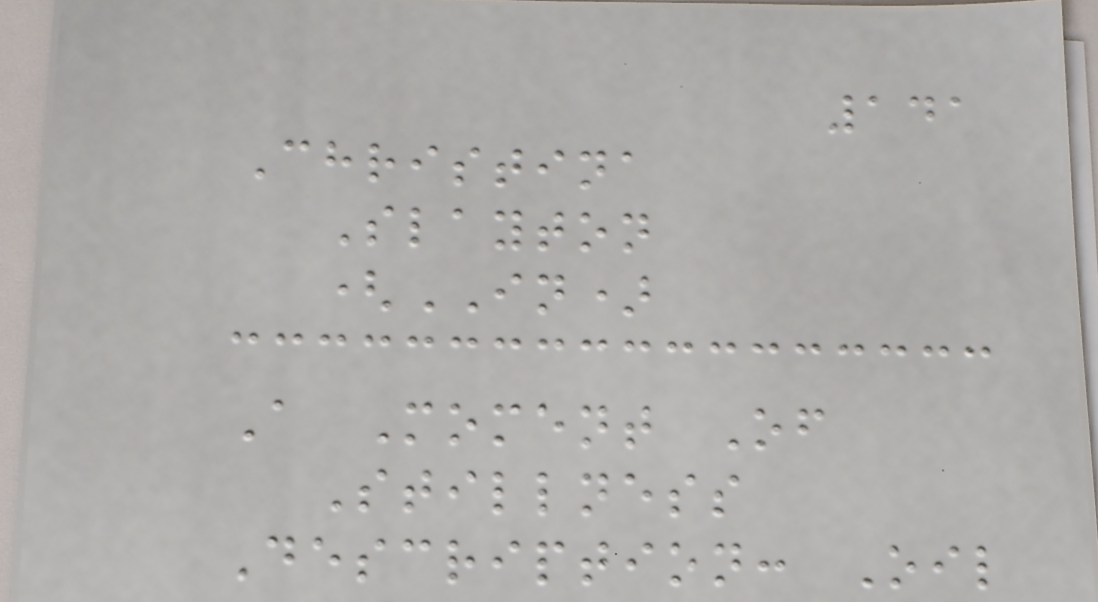141
Christina
Slayton
(IN)
A Moment Of
Stillness
Description: Oil
